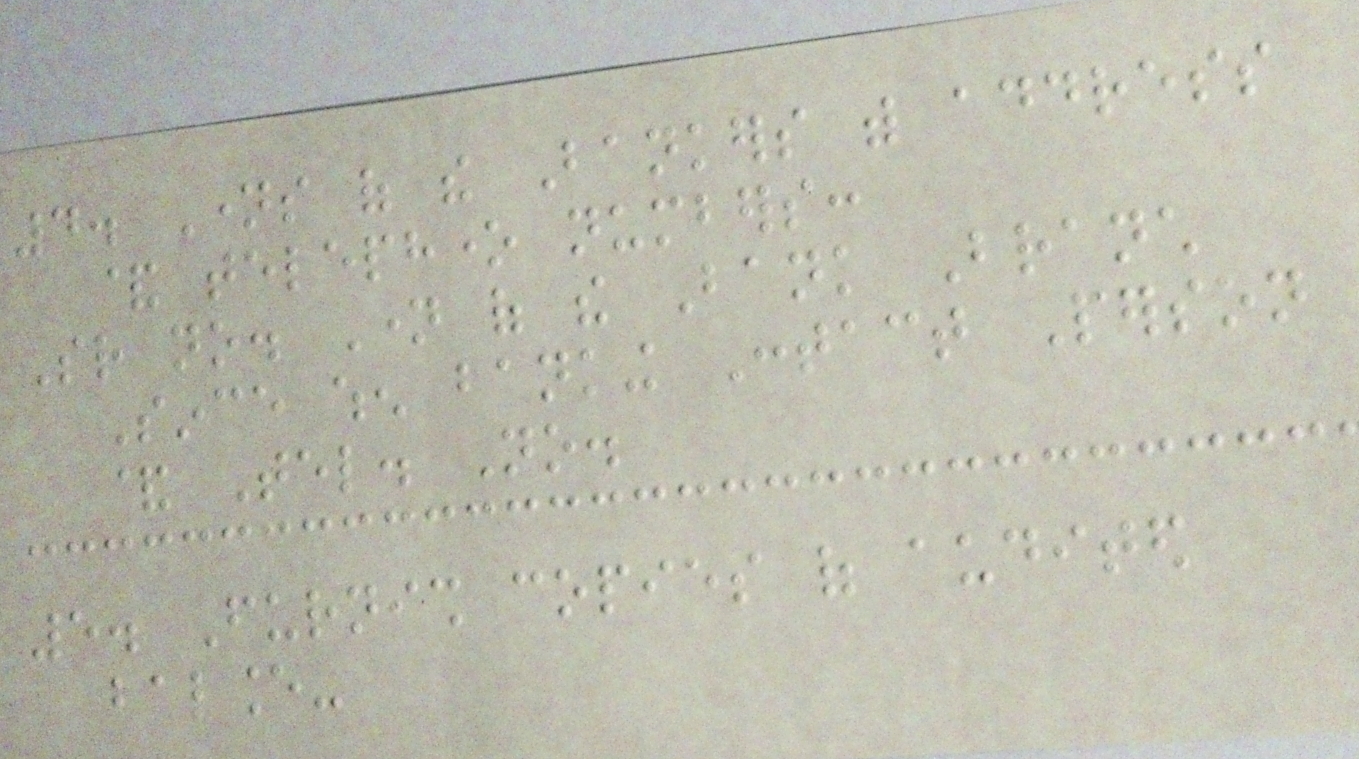4. Names of the Bankers with address
& telephone numbers:
Sr no. Name of the Bank Branch
Since when banking Contact Person
& Tel. No.
5. Furnish copies of audited
balance-
